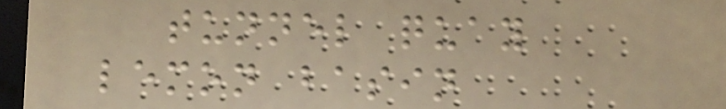tunnel quay
lemon basin
